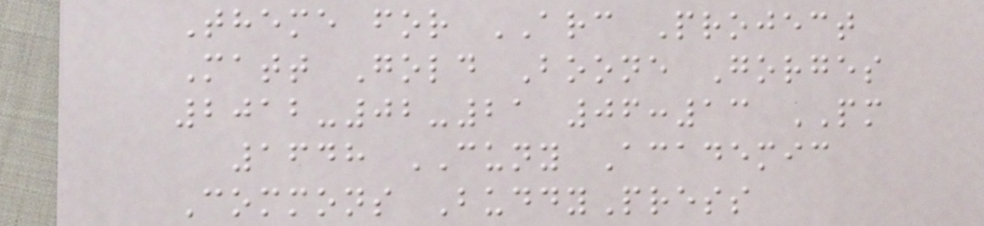Theme for ARC Project
Matt Gold Boone Gorges
2012-02-21 06:13 PM
1648 CUNY Academic
Commons BuddyPress
